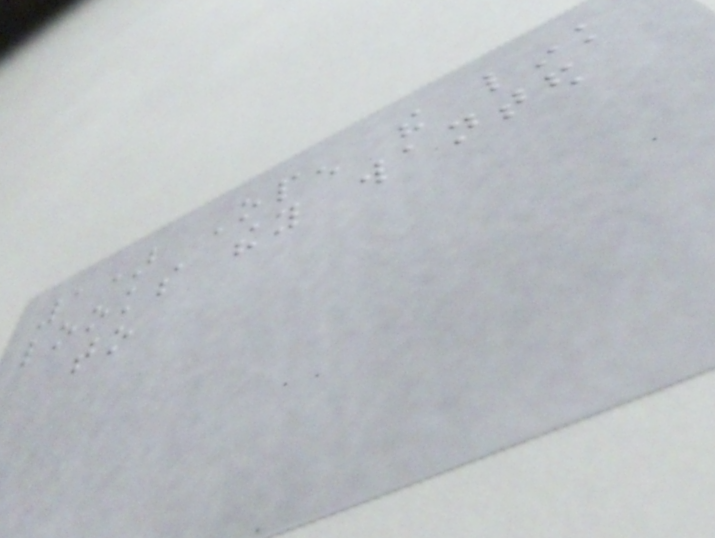1) Open the link
looks they wanted
to
